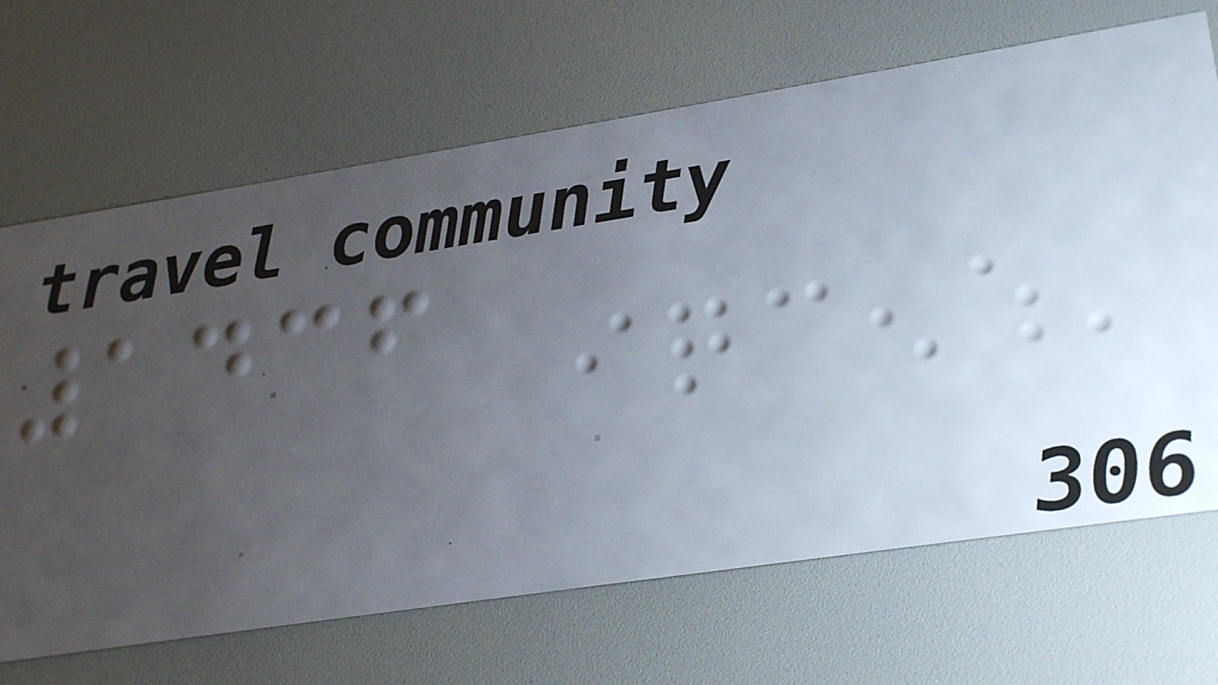1436
